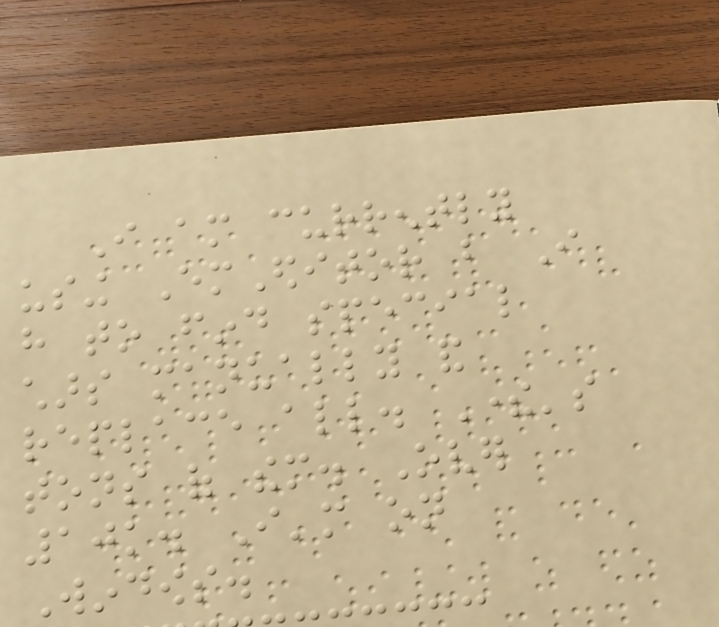I am currently
using EmEditor but I
have to find special
chars manually and
replace all. There's
tons of them. Over
10k. I'm on
Windows.
